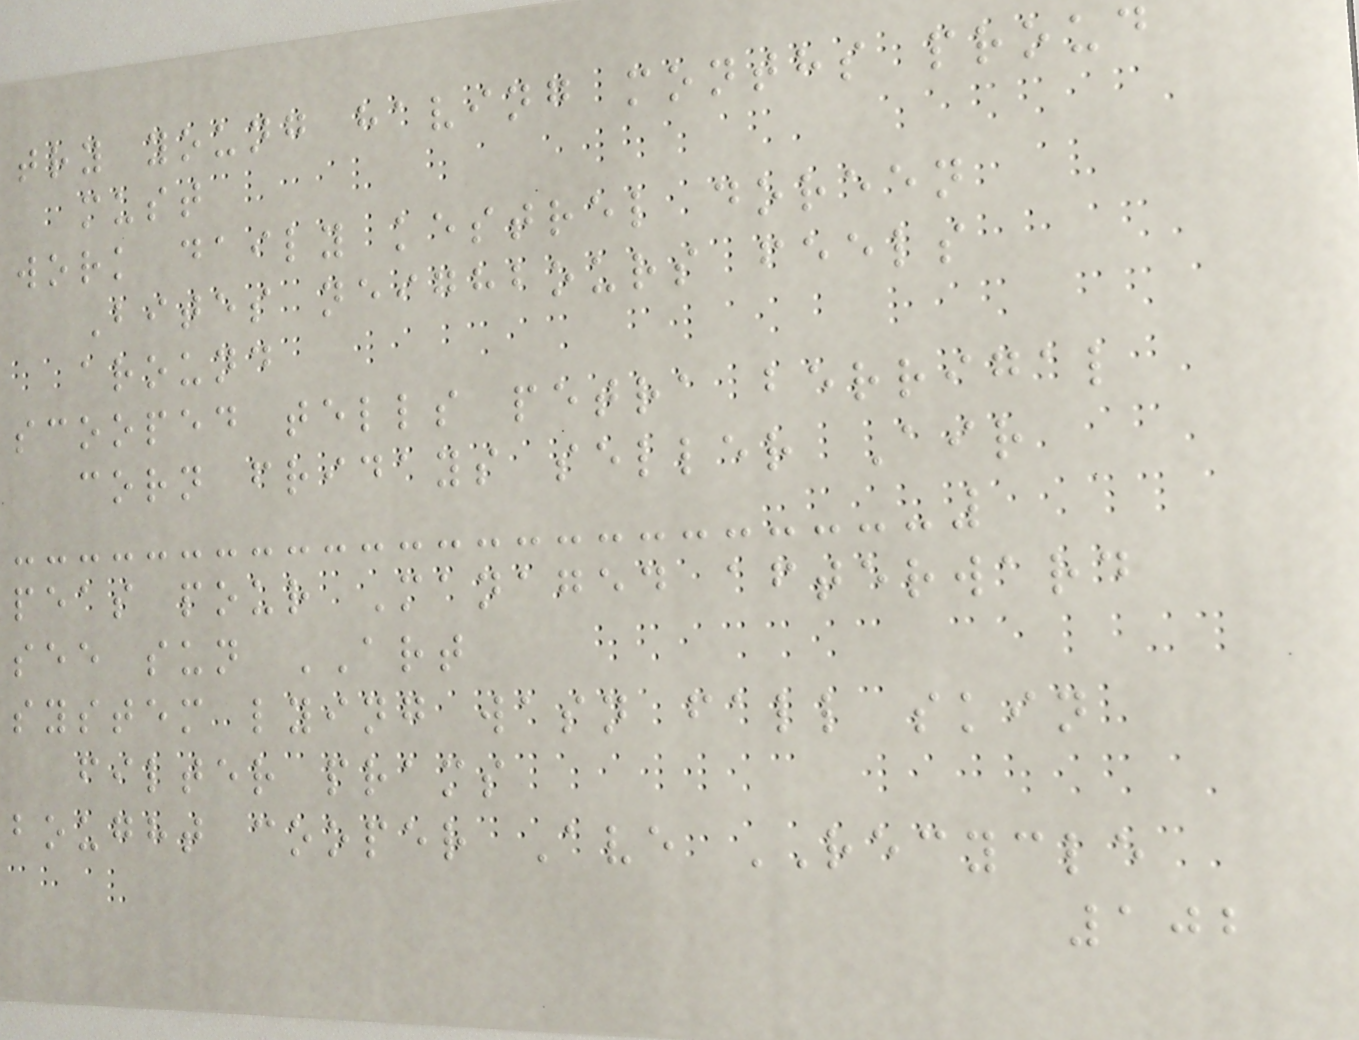try young having months proud
must
work daily kestrel doreen
Bites neighbours feels
around
scooped tells petra berrigal
corn fridays seller Air
peas pour Managed afterward
see sun ART
system lying wasn fall skin
filter prams
bought cooper Ave RECYCLE
102
